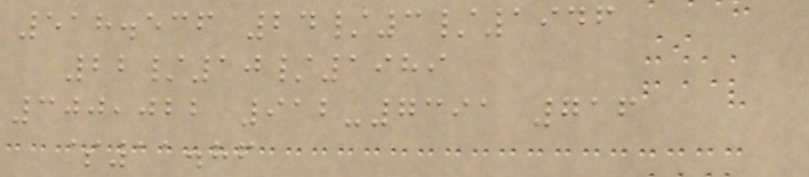518.536 24/3/1946
22/10/1989
300,022 912-7391 716
$11.86
